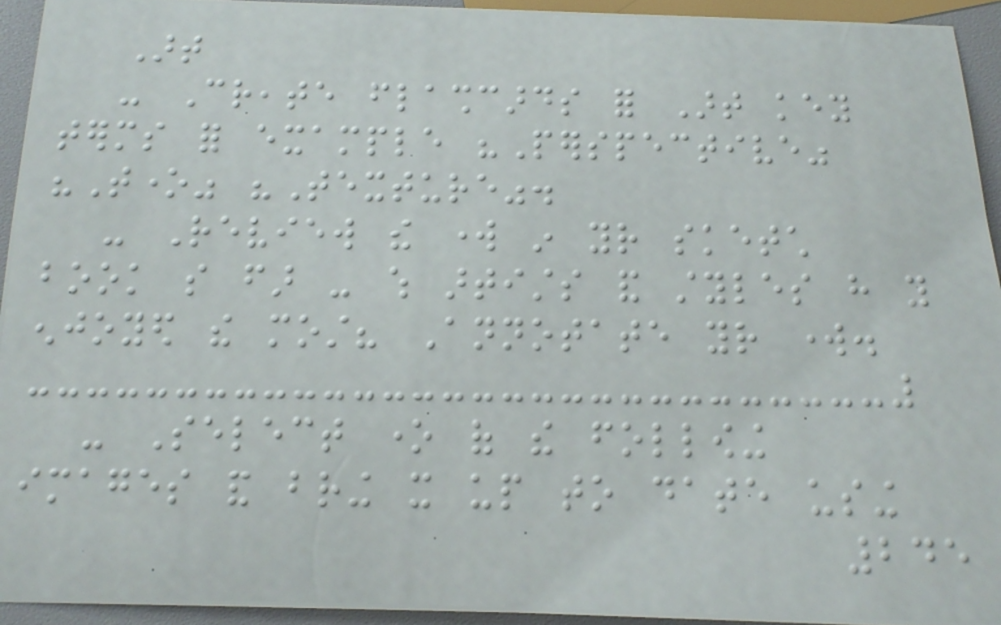Art
- Create flashcards for Art key
terms for example "Perspective"
"Tone" "Texture".
- Review the work in your sketch
book so far - which artists and styles have you
enjoyed the most? Annotate your work.
- Select one of the following
images and bring it up to date using
245
